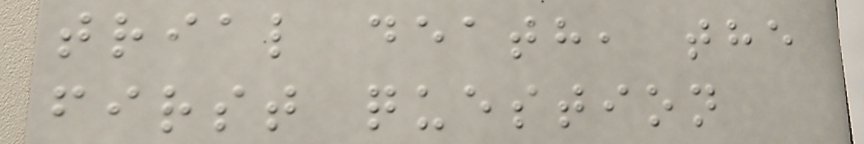trial death, the
first question
